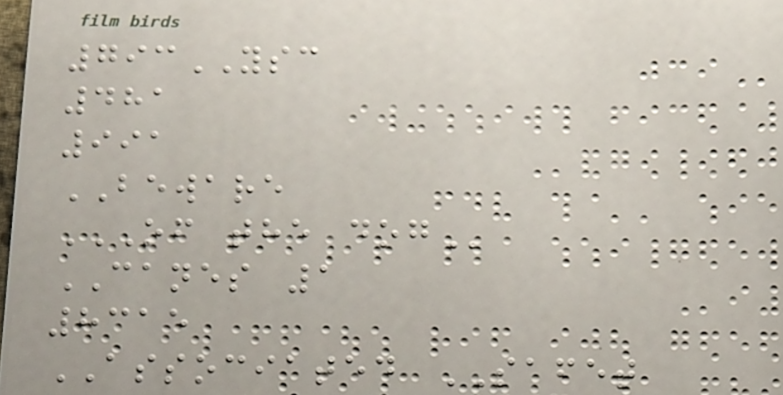793YSC
481
991
BEWARE
OF THE DOG
CANES 1
8315
ASSOCIATED SAFET
